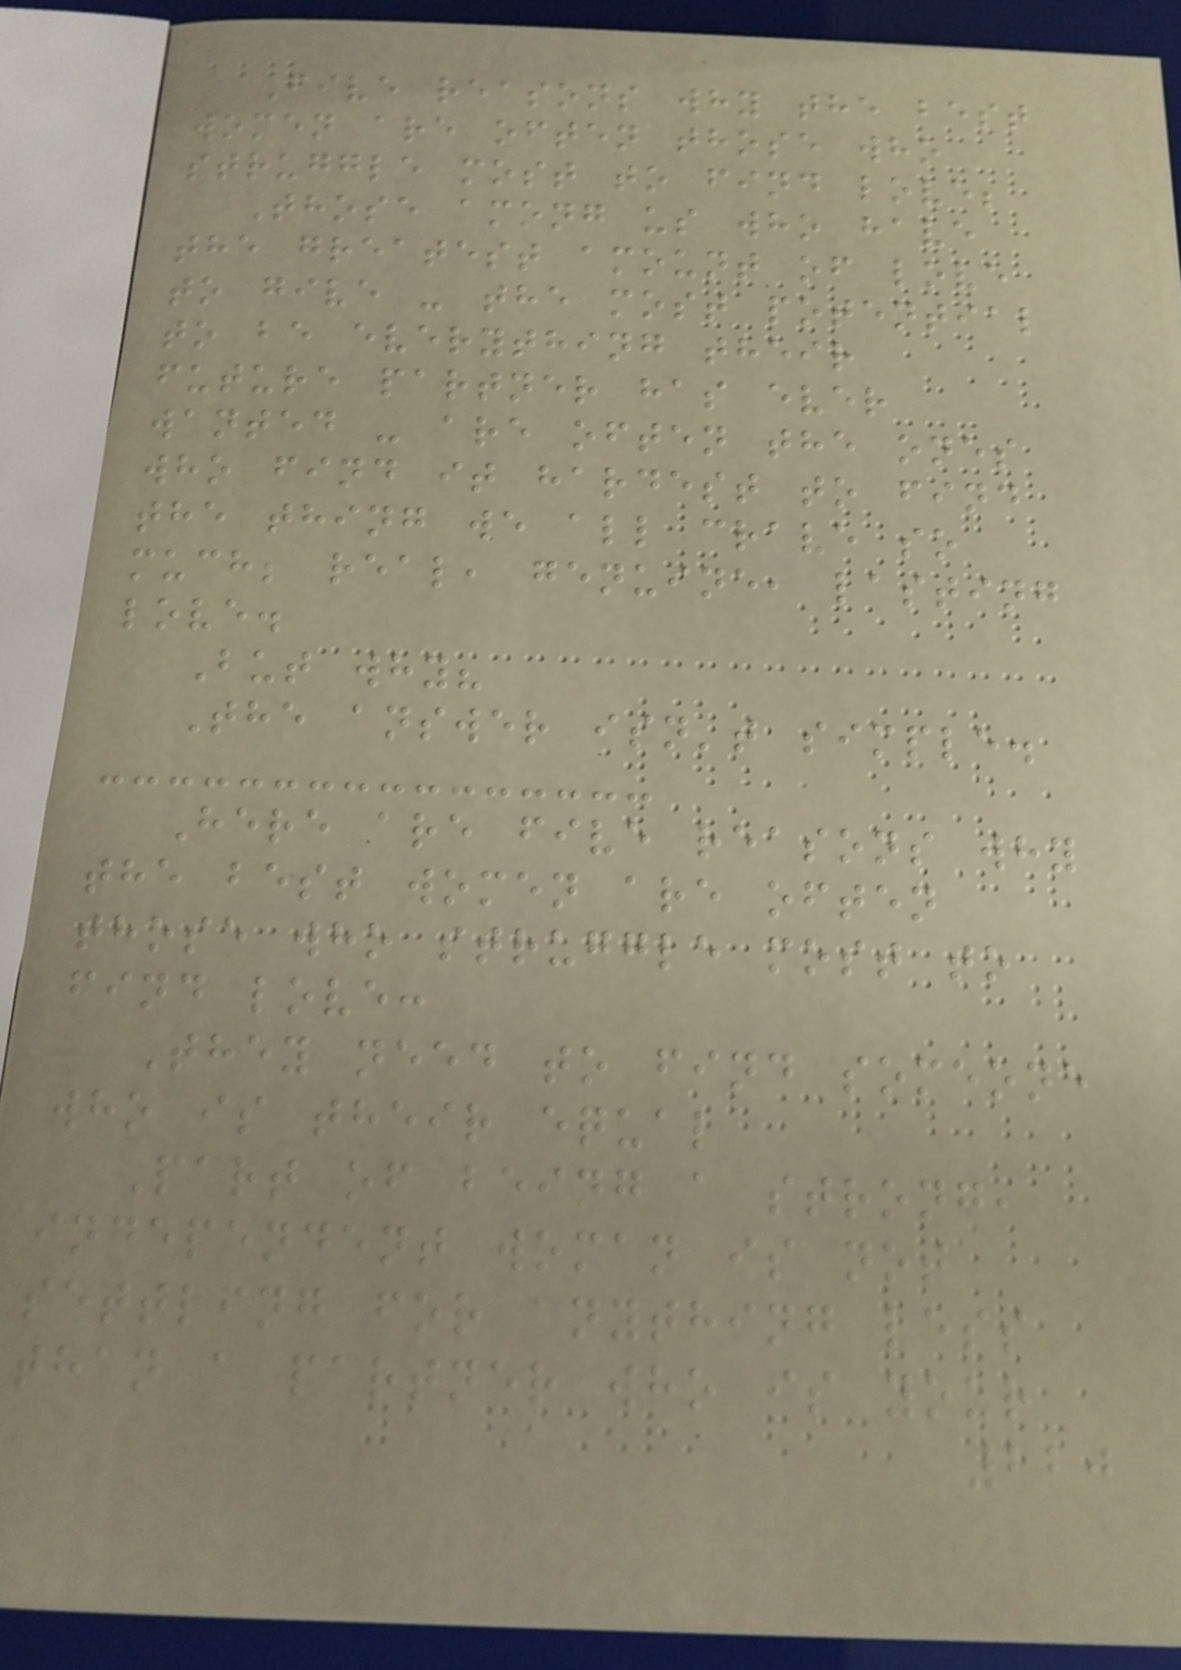Five reasons why the best
women are often those who
struggle most to find love;
Those among us who have
the greatest amount of love
to give - the most potential
to be everything their
future partner has ever
wanted - are often the ones
who find it hardest to find
the thing we all crave so
much; real, genuine, lasting
love.
But why?
The answer isn't simple.
Here are five reasons why
the best women are often
those who struggle most to
find love:
They need to find someone
who is their equal
Part of being a strong,
independent woman is not
settling for anything less
than a partner who is your
220
